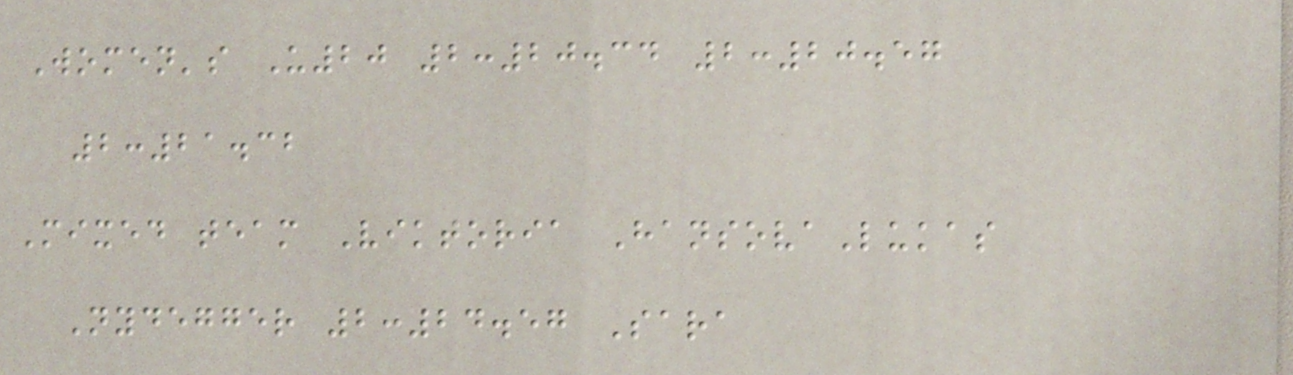Women's U20 2:20.34 2:20.57
2:21.32
Mixed team Viktoria HansovaLukas
Nydegger 2:24.57 Sara
